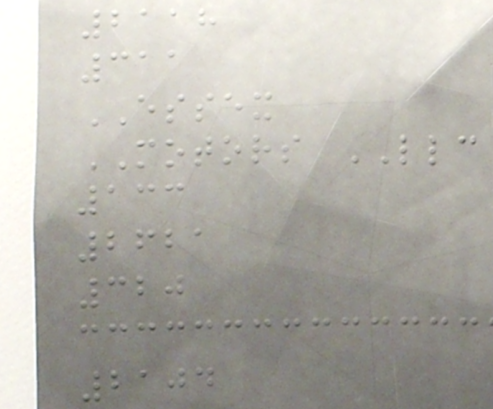2118
311
ESSEX
MOTORS LLC
133
2621
320
2104
